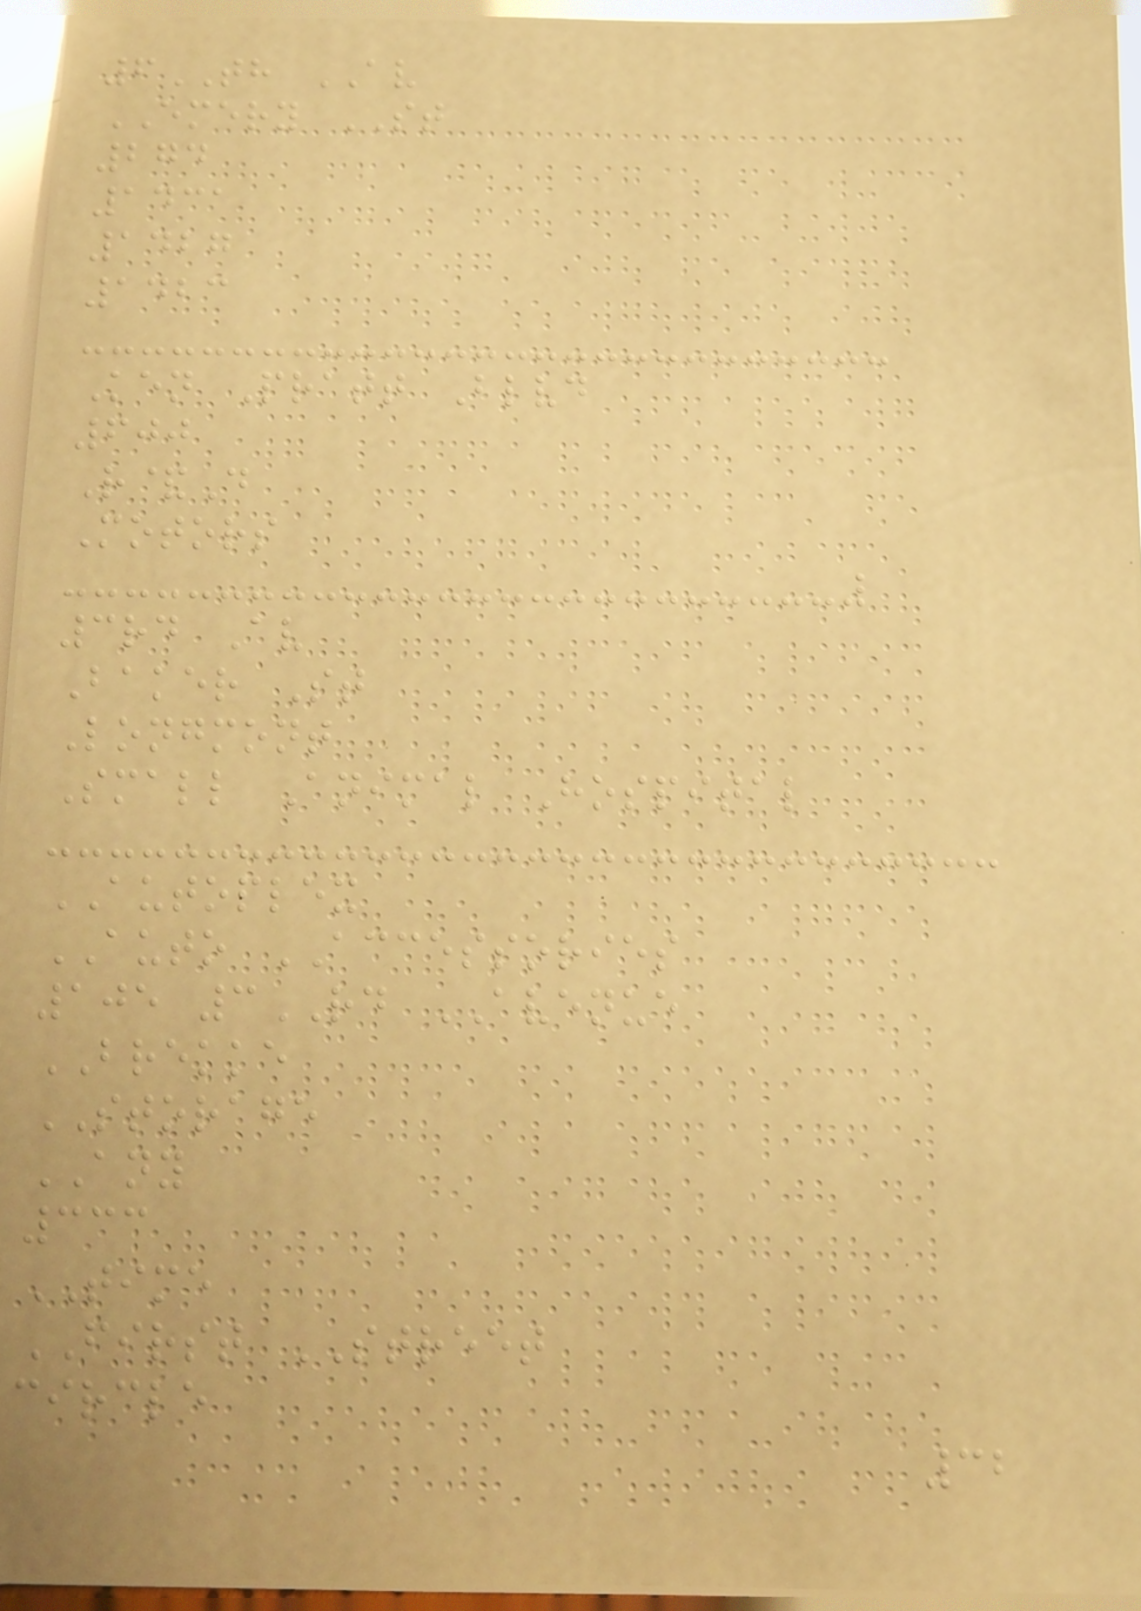6TH AV
EMERY ST
274
1431
1427
1423
Ken Pratt Blvd
600
R&D
Motors
3rd Av
Baker St
Longmont
Small Animal Hospital
AUTOPLEX
AUTO ACCESSORIES
105 3RD AVENUE
BREKKE
STORAGE
ANY
333
TIME
FIRST STREET
circle
32
